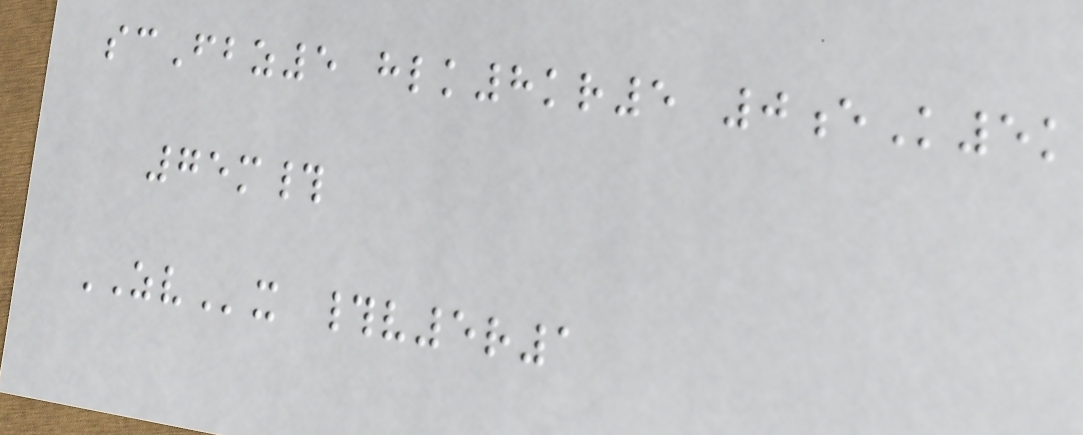scFbz5 hlk8kr5 0eK5k
75m#
ZVx #v5r1
